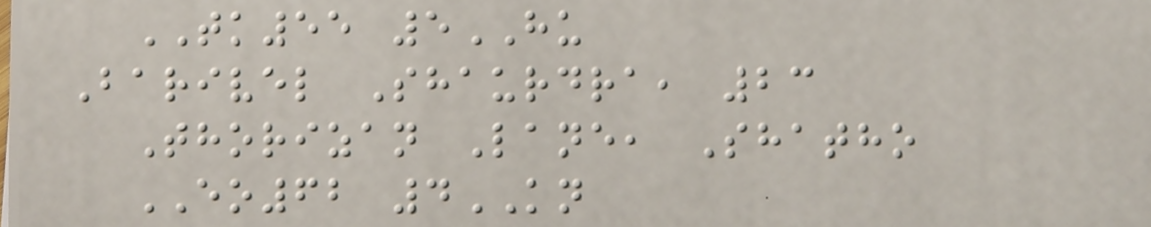TK55 5HU
Barivel Shaurdra, 23
Thorizan Lane, Shatho
EO62 4KN
